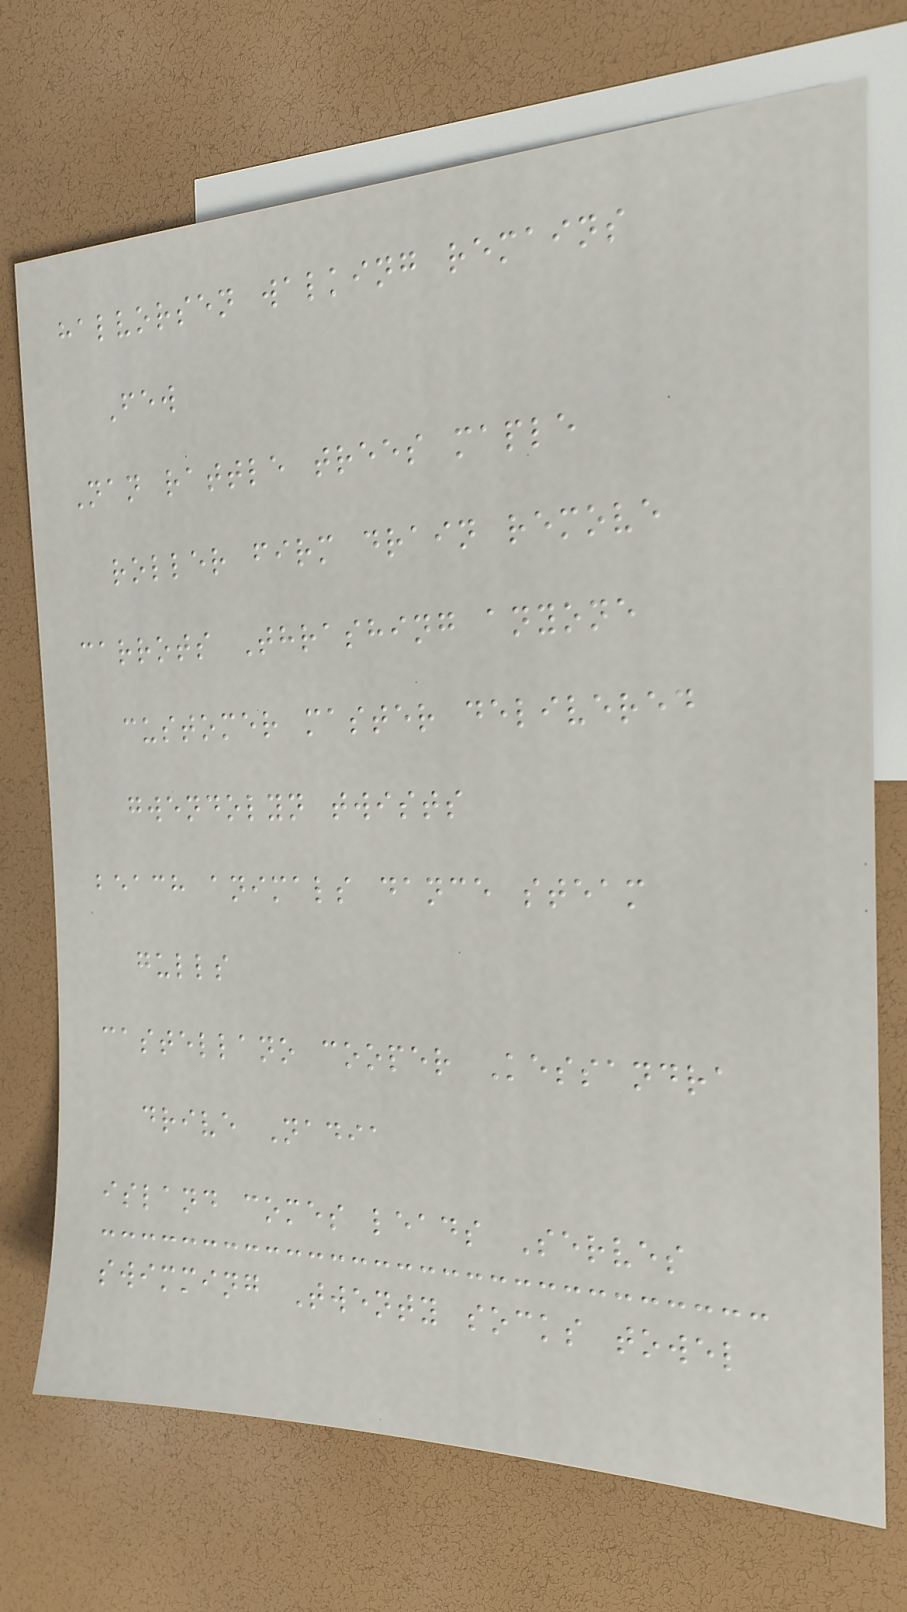halvorsen walking remains
Few
Nan rattle trees maple
roller firm drain remove
carrots Thrashing anyone
customer master delivered
gwendolyn twists
beach animals dance steam
gulls
castellano cooper Kessandra
drive Nadia
island comes leads Serves
swimming Twenty socks towel
